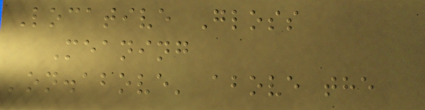Locative Gloss
Meaning
'on.above' above the
